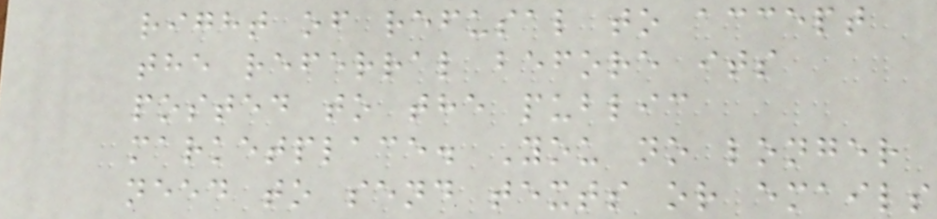right of refusal to accept
the referral before its
posted to the public
marketplace. You no longer
need to send texts or emails
